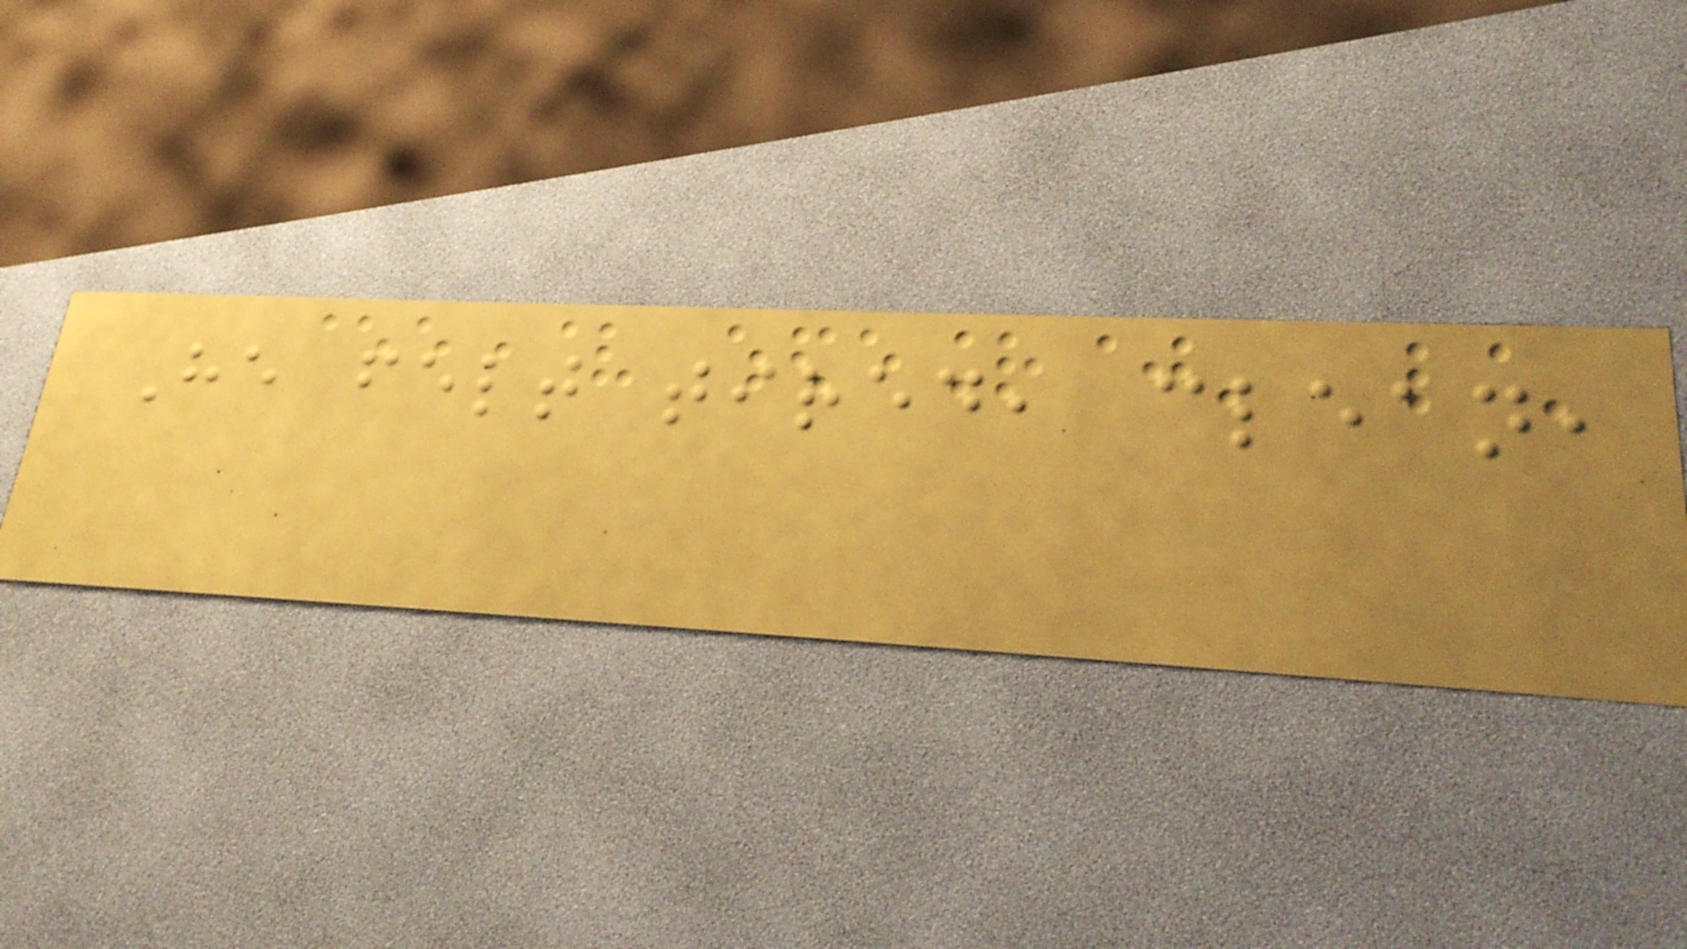He felt tired, clean,
